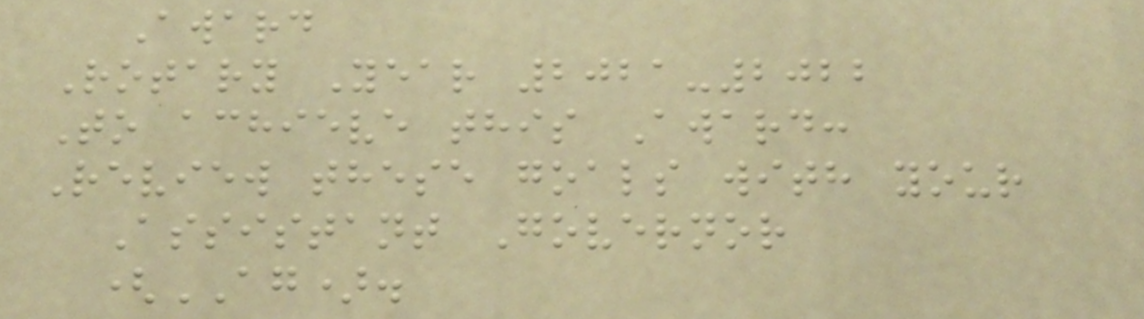Award
Rotary Year 2021-2022
To achieve this Award:
Review these goals with your
Assistant Governor
(AG).
